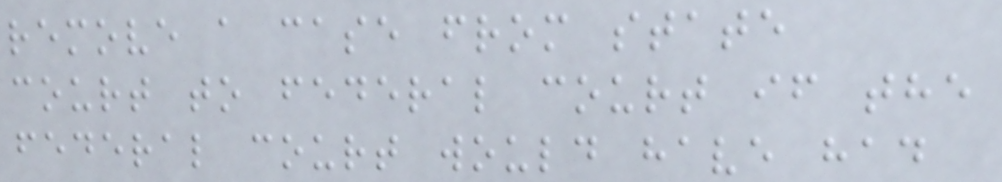remove a case from state
court to federal court if the
federal court would have had
